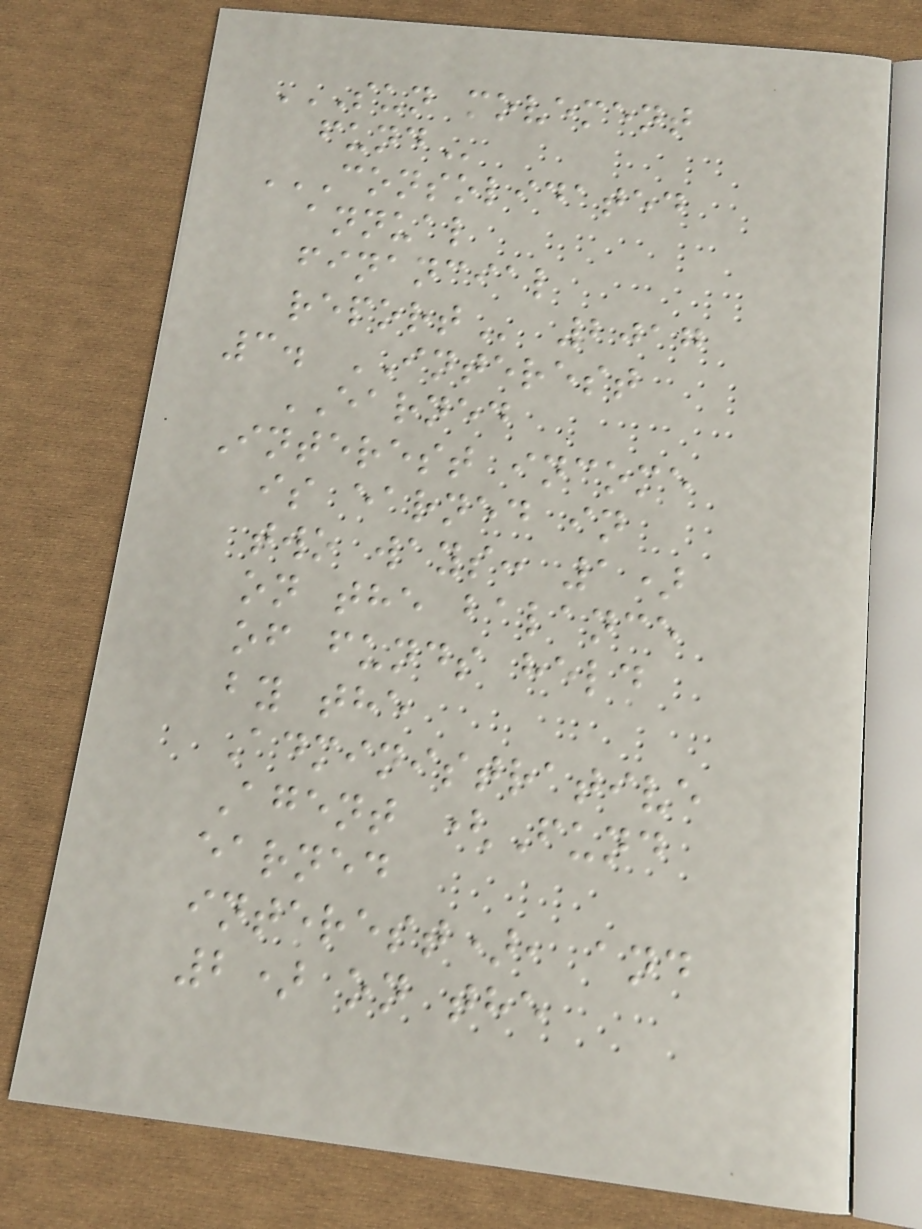SUN MOVEMENT
FUND
CONSOLIDATED
ANNUAL
FINANCIAL
REPORT 2017
3. INTEREST
EARNED
Interest income
is earned in
two ways: 1)
on the balance
of funds held
by the
Administrative
Agent (Fund
earned
interest), and
2) on the
